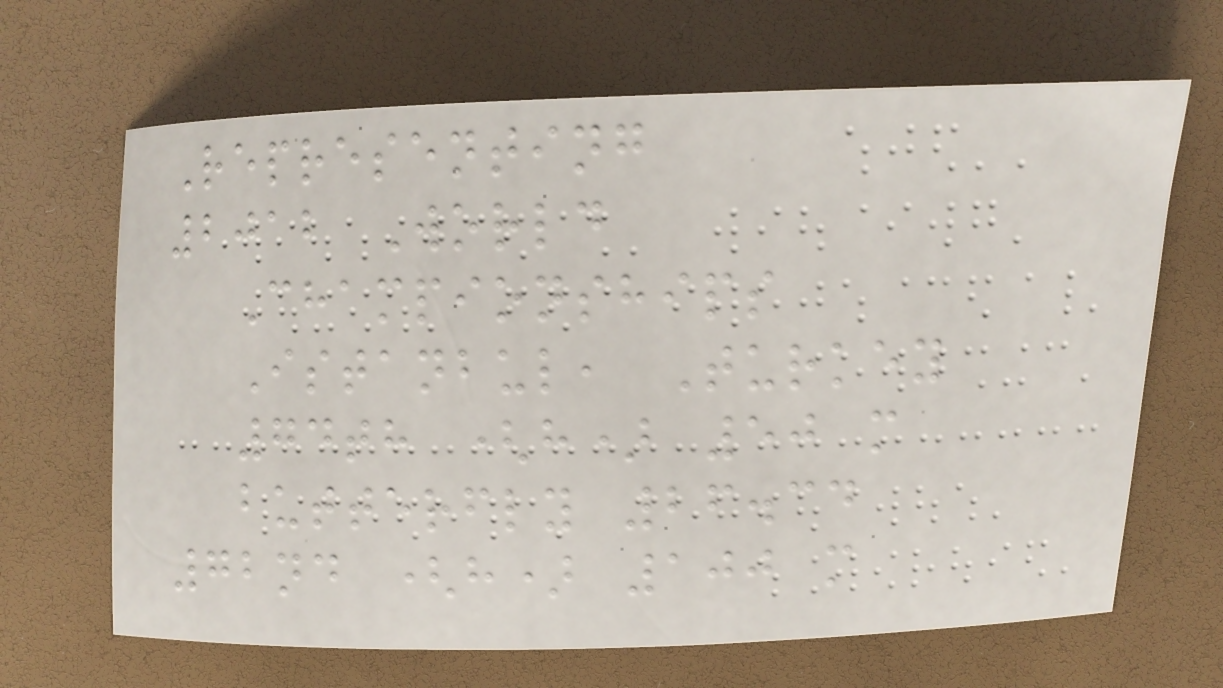Representing
2012 World
Championships
Istanbul, Turkey
74th (h) 50 m
butterfly 26.34
72nd (h) 100 m
